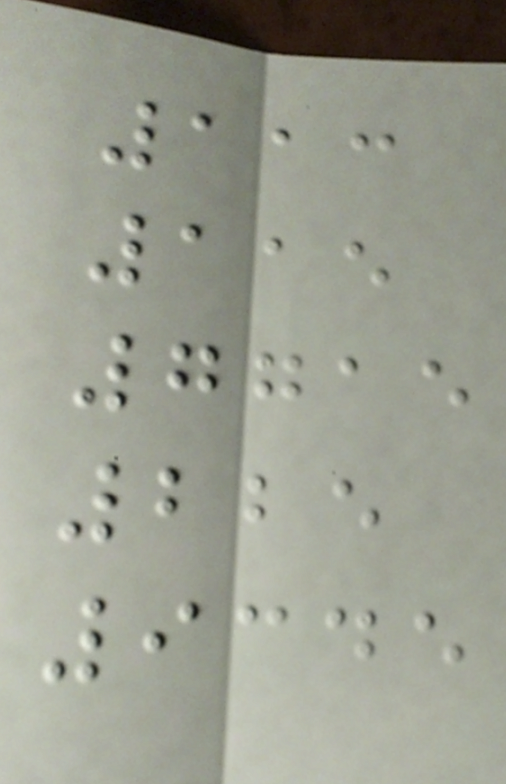113
115
7715
225
9345
